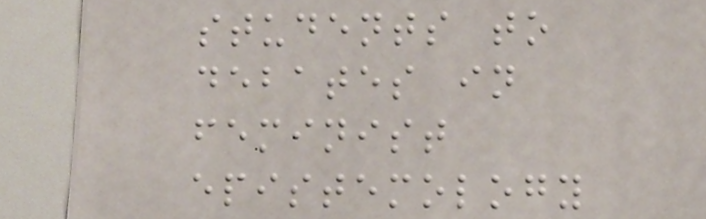students to
debates in
feminist
epistemology
